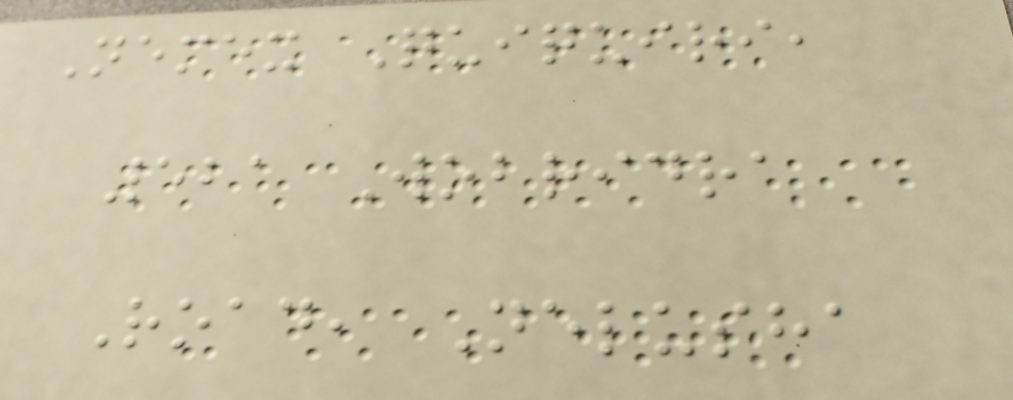Nemex Quiquiri,
521 Wobridra
Road, Nelusha
